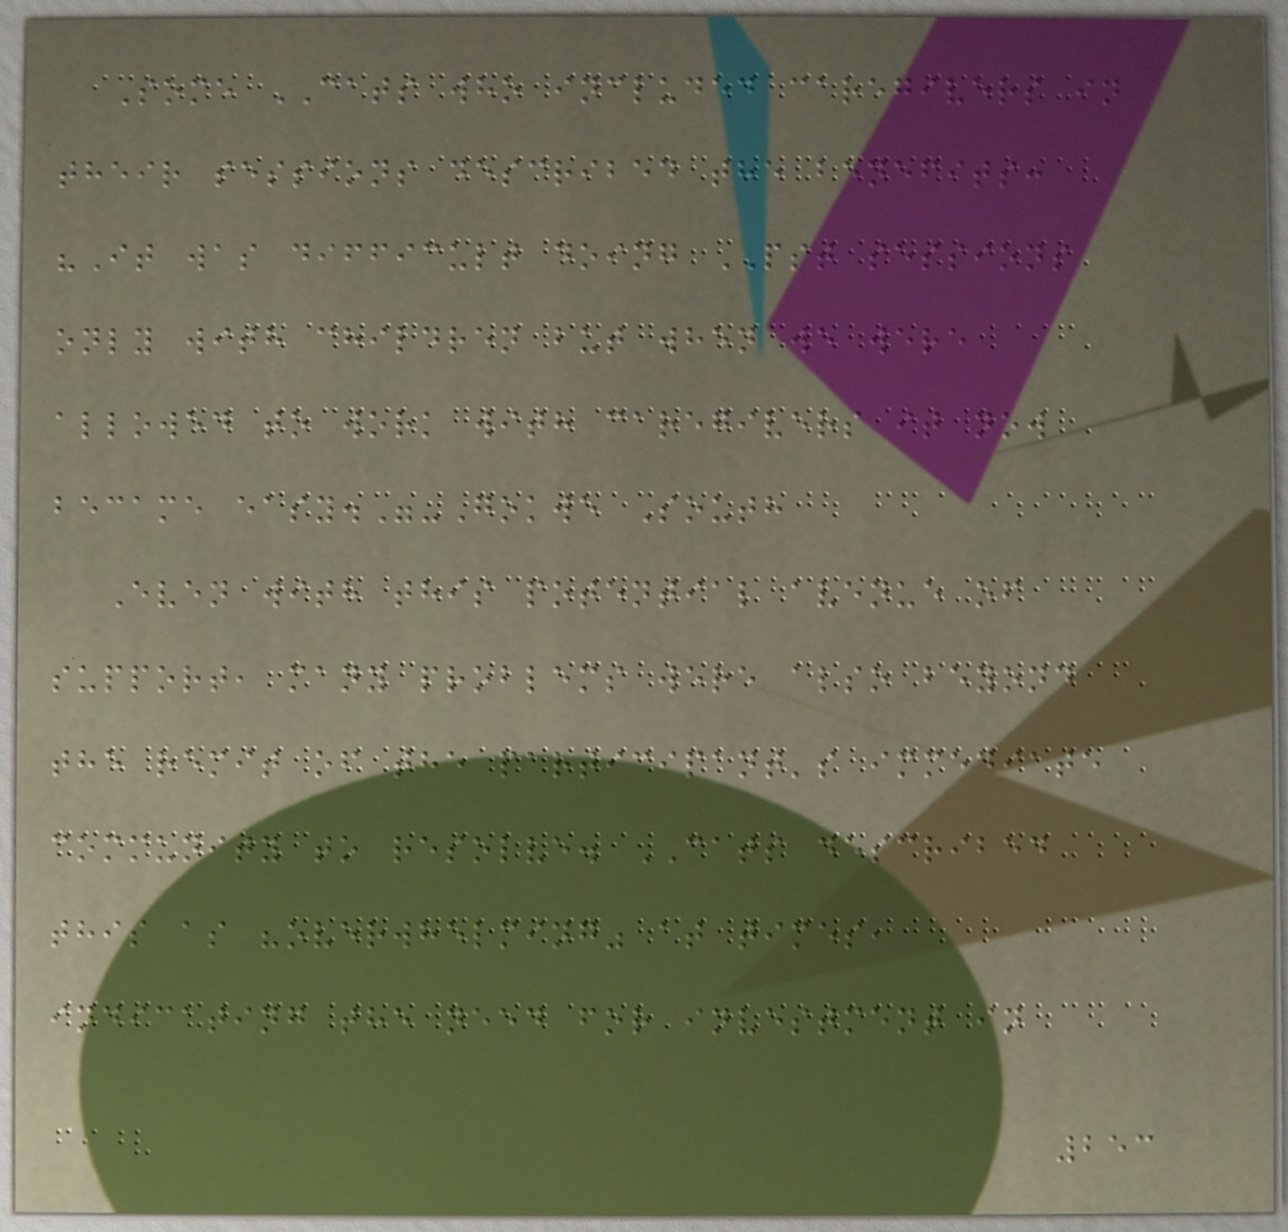Some CATS who included caregivers in
their sessions described the benefits:
"It was difficult doing PST sessions
only with children but when we were
allowed to work with caregivers it now
became easy."-Gokwe South
Even with this potential avenue of
support, many problems were also beyond
the remit of the participant's immediate
community to resolve. CATS described
this as "overwhelming" at times,
indicating the need for investment in
253
